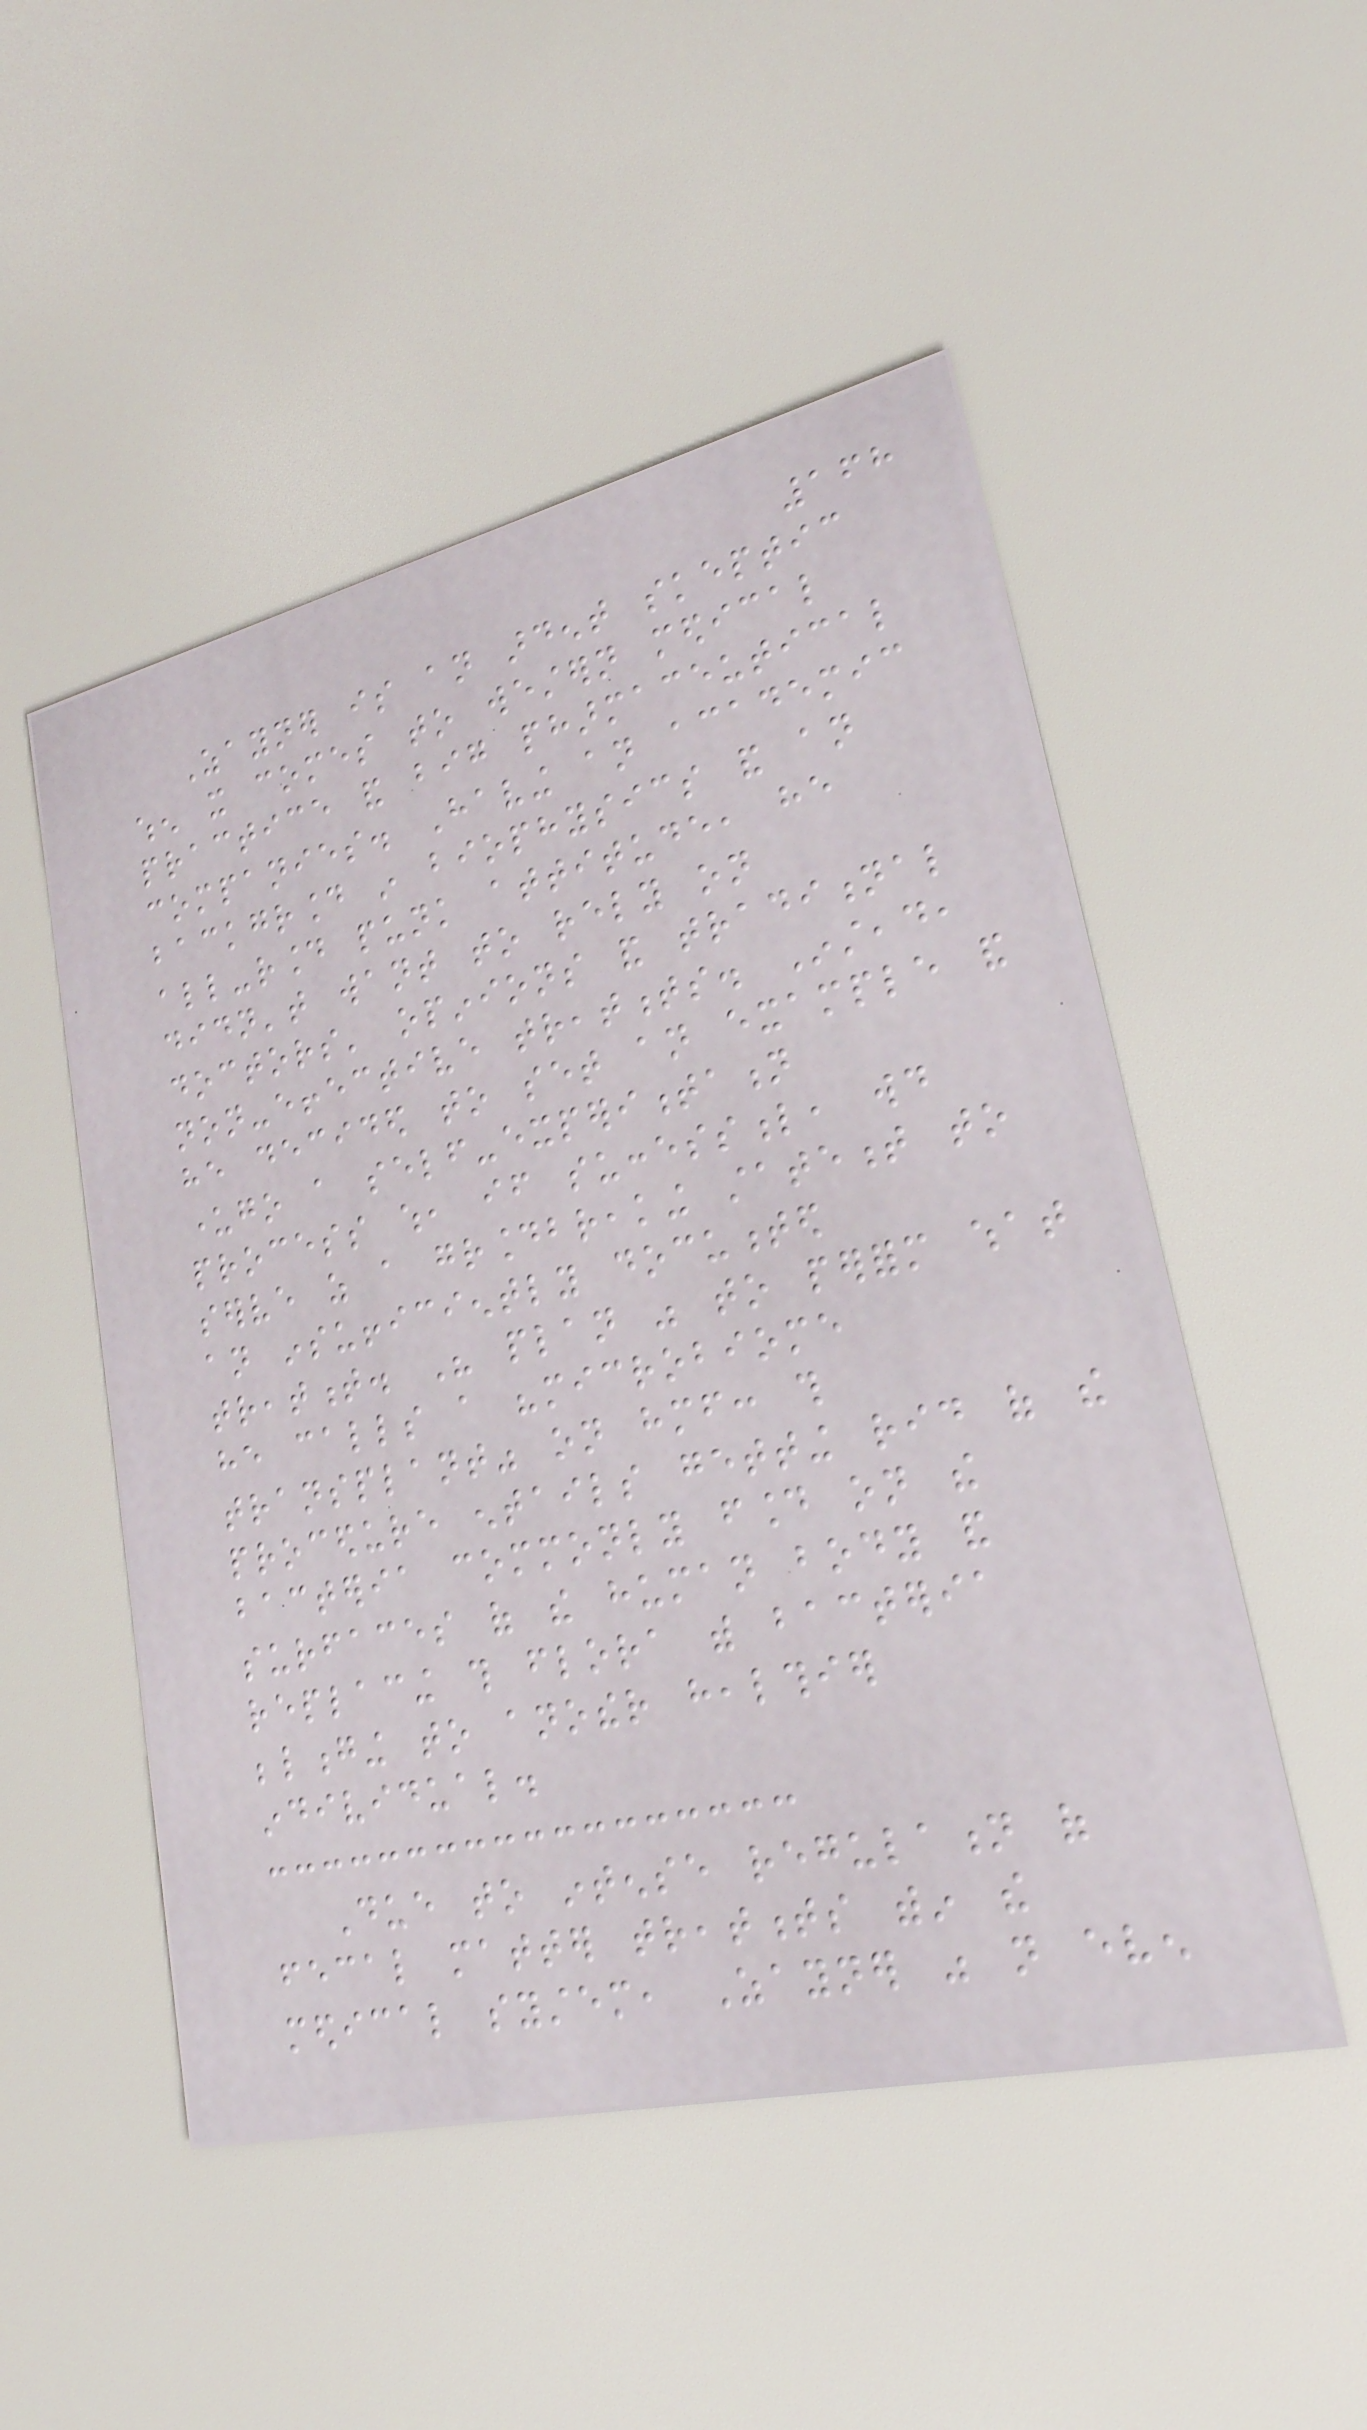168
Zayner is an ardent skeptic
when it comes to western medical
practice and big pharmaceutical
companies. Having an academic
background in biophysics and an
all-round punk attitude, he
didn't want to rely on
doctors' opinions and traditional
non-effective treatments. Instead,
he decided to set an example and
undergo a self-experimentation
process which, if successful, would
serve as a groundbreaking statement to
an insufficiently documented
treatment. His plan was to perform what
he calls a "microbiome
transplant" on himself: this
procedure entails getting rid of the
bacteria commonly found on the
surfaces of the human body and
replacing this flora with bacteria
belonging to another healthier
individual.
Due to intense regulation of
fecal matter treatments within the
medical system, Zayner was not even
